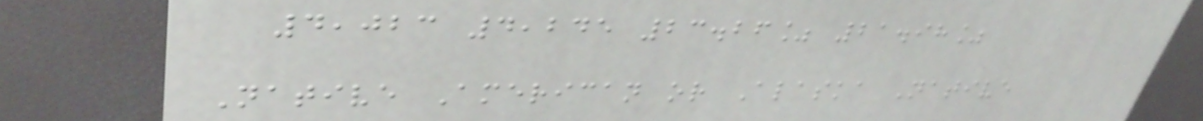4,023 4,245 23.26% 21.98%
Native American or Alaska Native
